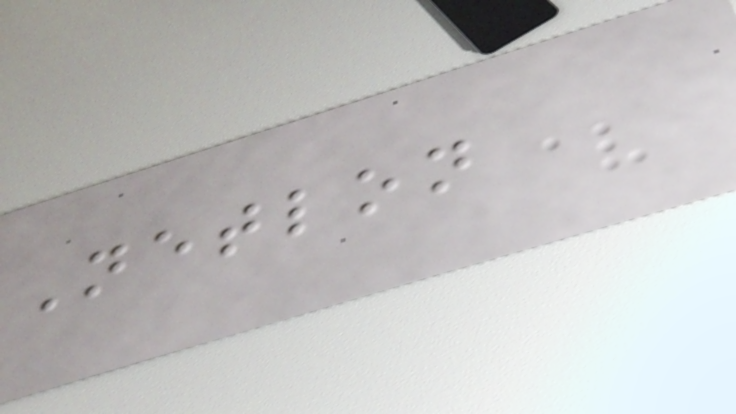Netlon
